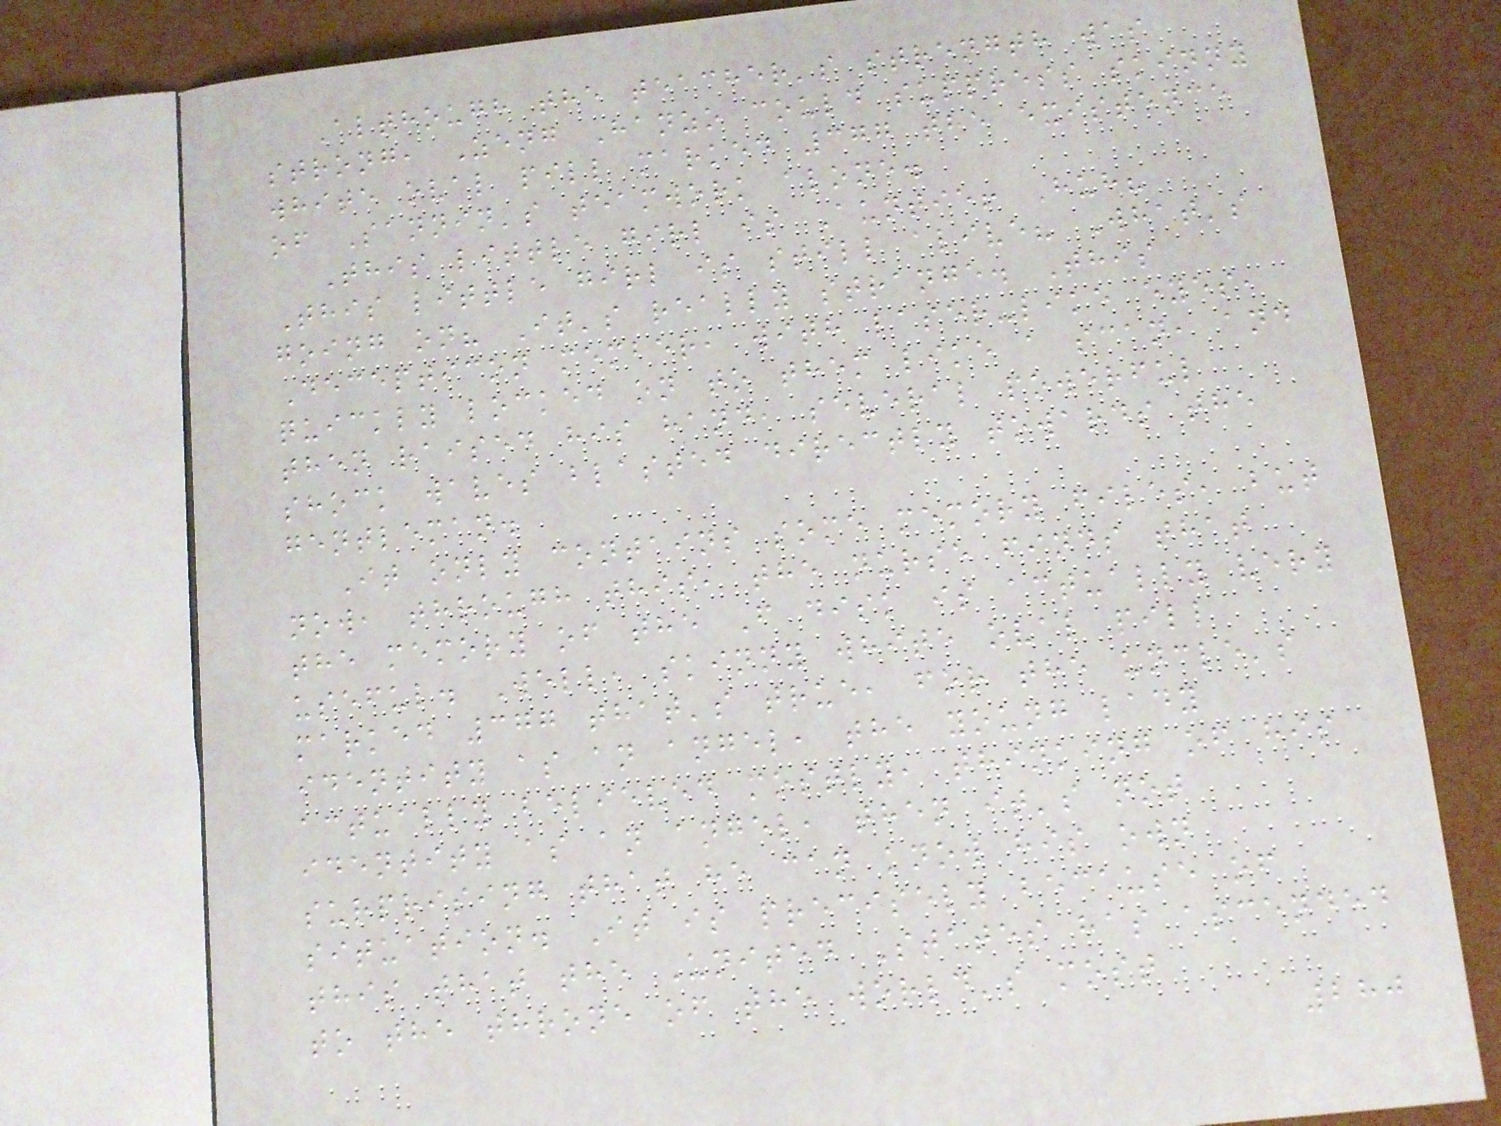Although the teacher's strength was
strong, Zeng Hanzo could suppress skinny
white oval pill marked 377 the existence
of Sannin's teamwork alone.
This little girl is Auntie! Huh?
This little girl is still alive? What's
going on? It's really strange. This
Decepticon member, with laser-like eyes,
quickly locked on to them like a scan, and
then raised his hand, several powerful
shock waves blasted directly towards the
gentleman.
It only contains some memory files, but
now, through this, the nurse finds that
the memory of the F disk is actually very
useful. Well, skinny white oval pill
marked 377 that's true, for the uncle's
identity as an angel, the young lady
actually believed mostly, thinking of his
identity as an angel, then it's not
surprising that he can know his own
situation. It is precisely because of
this that the United States has ascended
to the throne of the world's most
280
